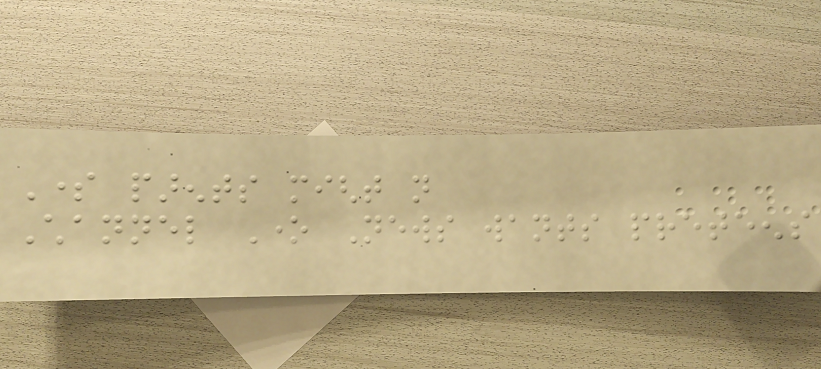Some parents might not
Channel One News wants preteens
